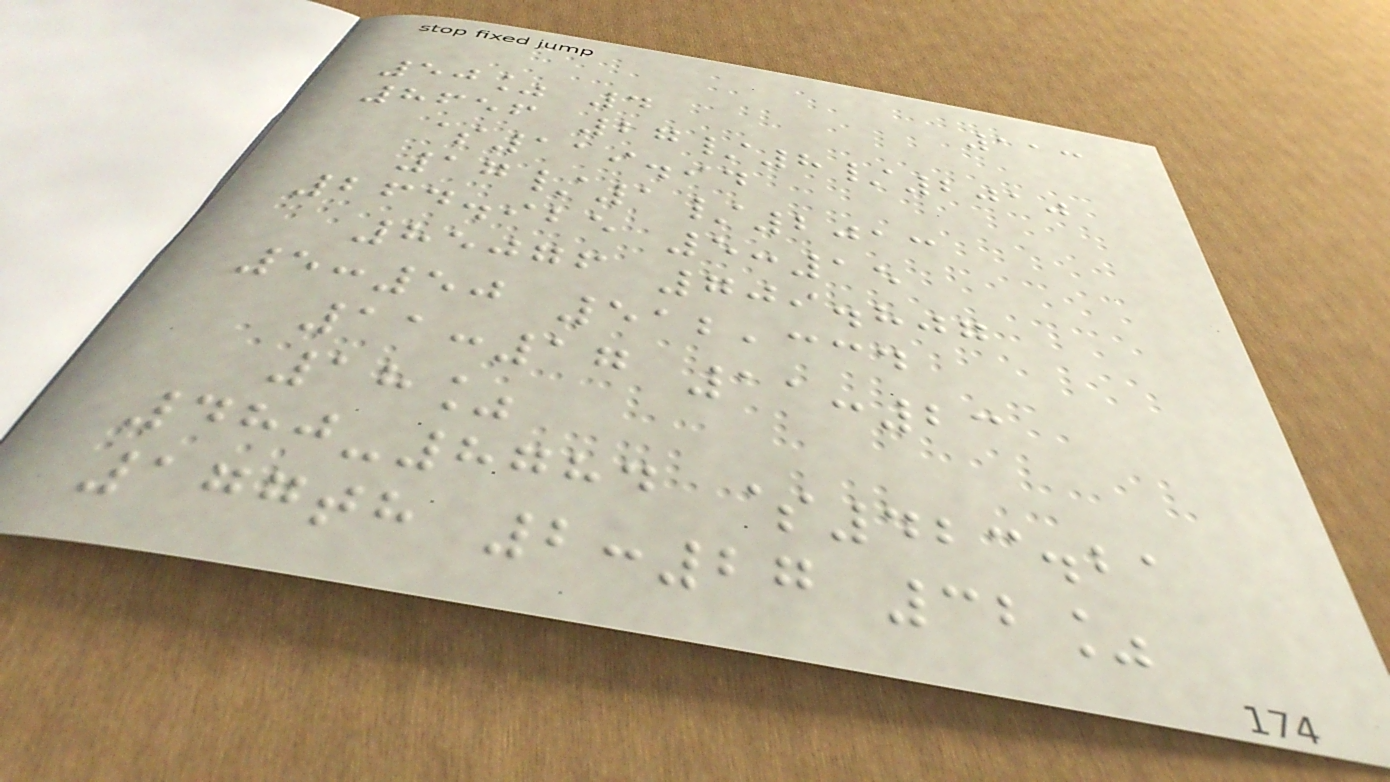113
50% 4
8656 27/8/2010
$119.94
17/1/2013
264.925 5:15
85076 709.807
5:50 512,334
11:17 11:23
18%
480-8784 $423.21
177th 2:27 32%
